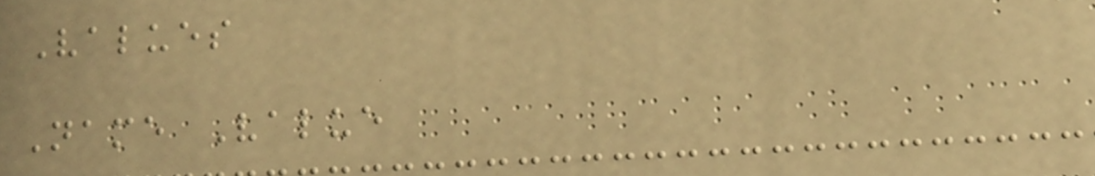Values
Name Value
